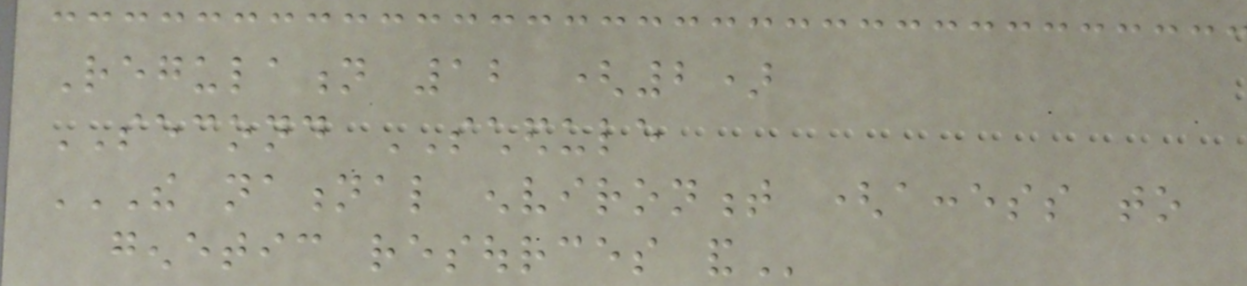Regulation 12 (2)
SECOND SCHEDULE
THE NATIONAL ENVIRONMENT (ACCESS TO
GENETIC RESOURCES AND
